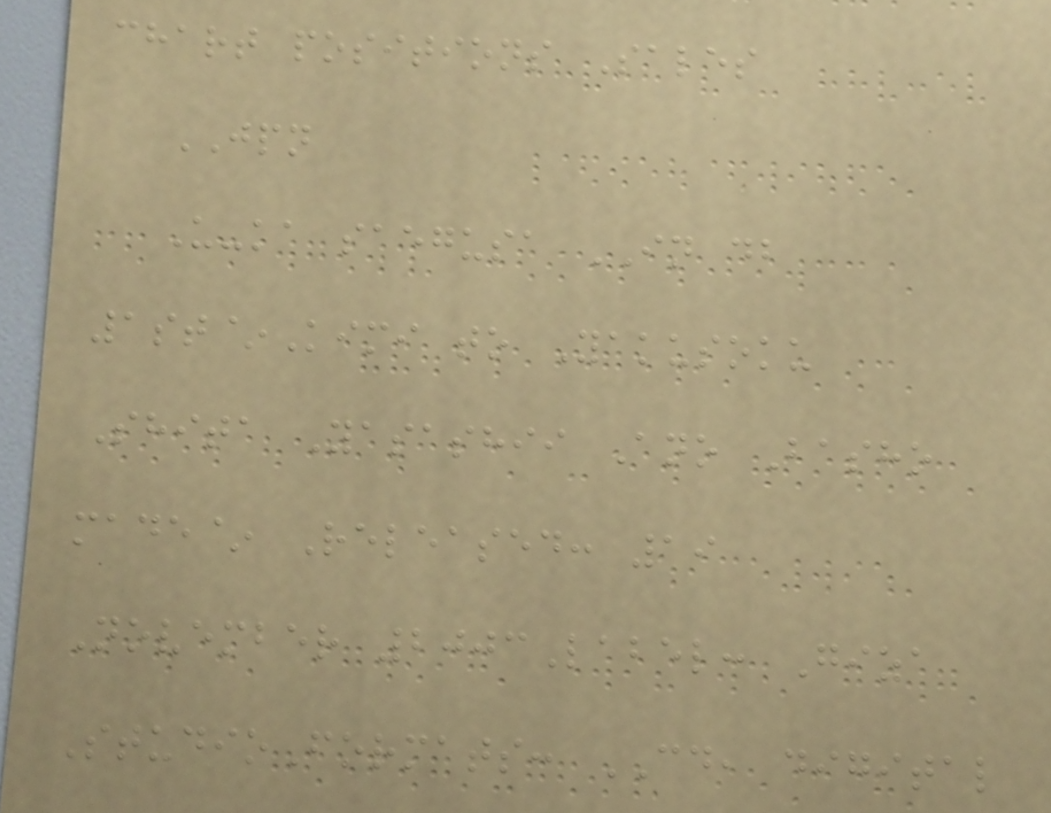chart positions Sales
JPN
U-ka saegusa IN db
1st~Kimi to Yakusoku
Shita Yasashii Ano Basho
made~ Released: 19
November 2003Label: Giza
StudioFormats: CD, digital
